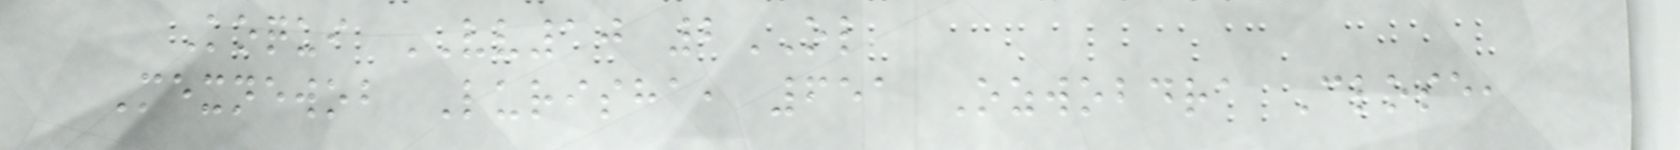Koqui VV10 2OL
Mexnewob Lurisha, 651 Ozwobdra Close,
